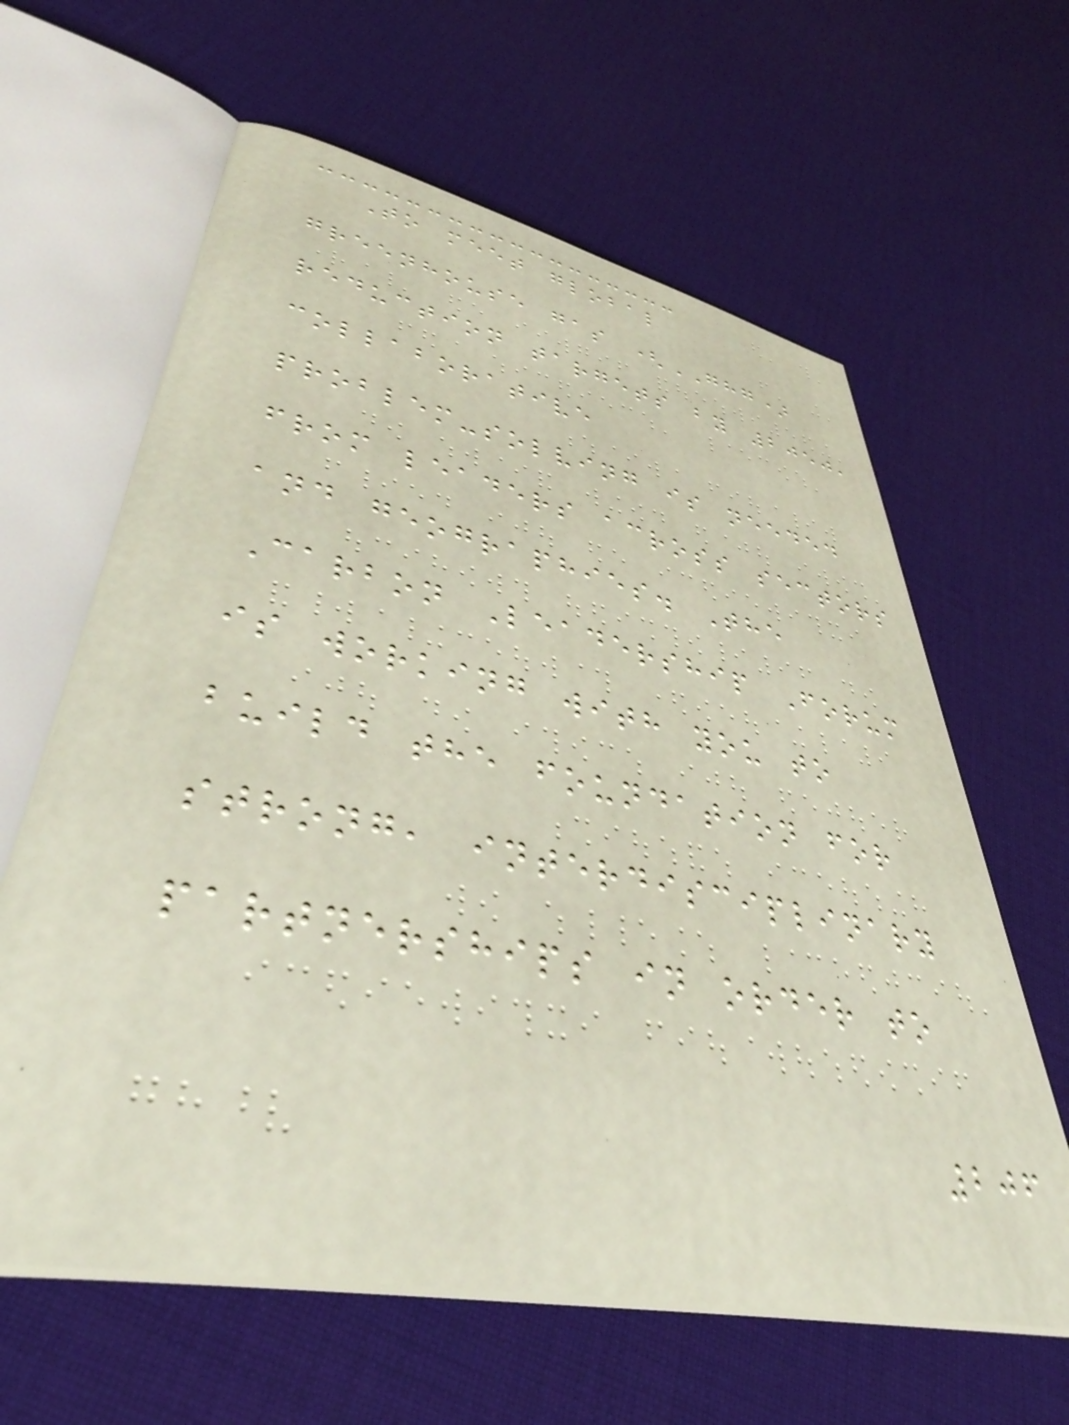To meet global
greenhouse gas (GHG)
reduction targets by 2050,
collaborative
problem-solving is needed
from leaders across sectors
and geographies. The
Carbon Leadership Forum
is working with you to
build the foundation for
strong, interdisciplinary
partnerships in order to
206
